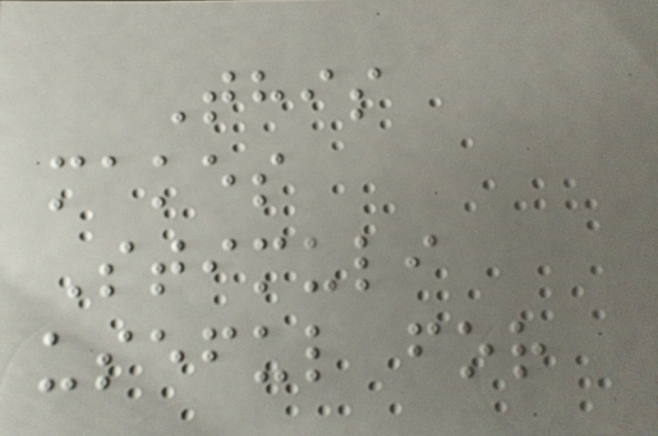This
makes
Stimuli
useful for
